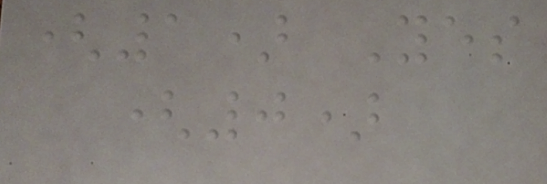(1) Yes
(0)
